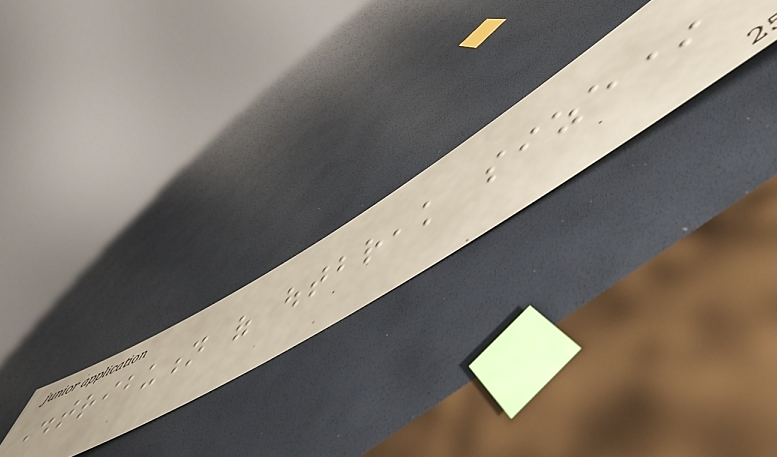Distribution of outbreak size*
